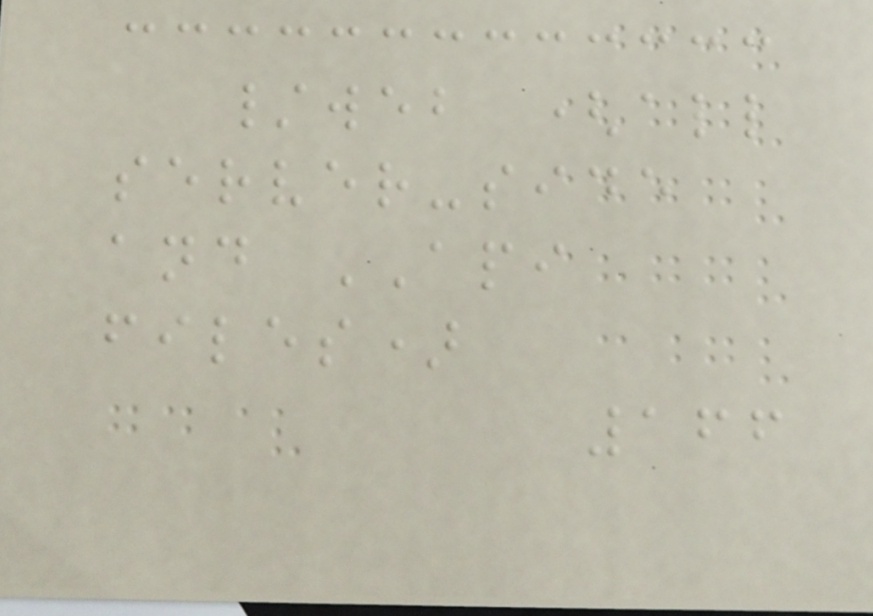/web (all
server-side
and API
files)
166
